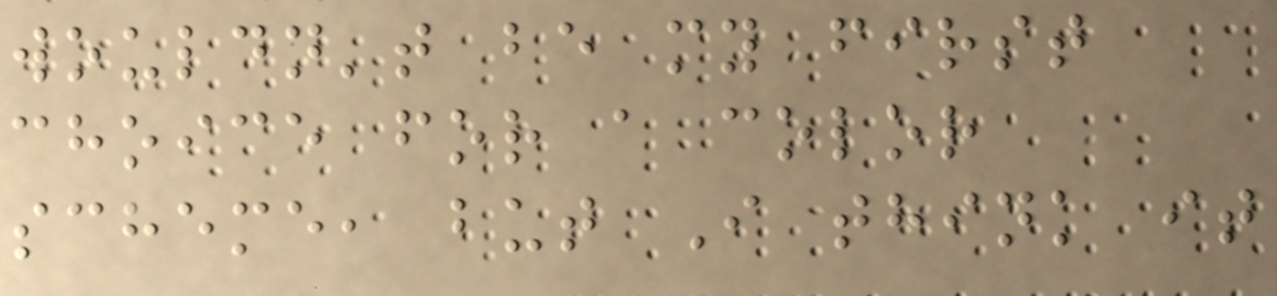wouldn't be my first
choice for a color
scheme, but I think it
